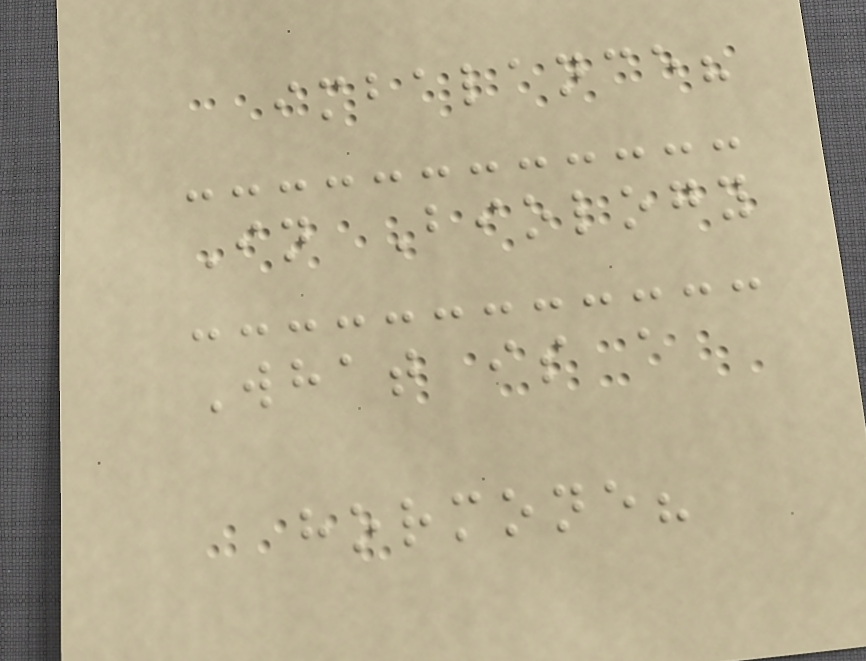imbalance?
In Biology
What is a
hormone?
